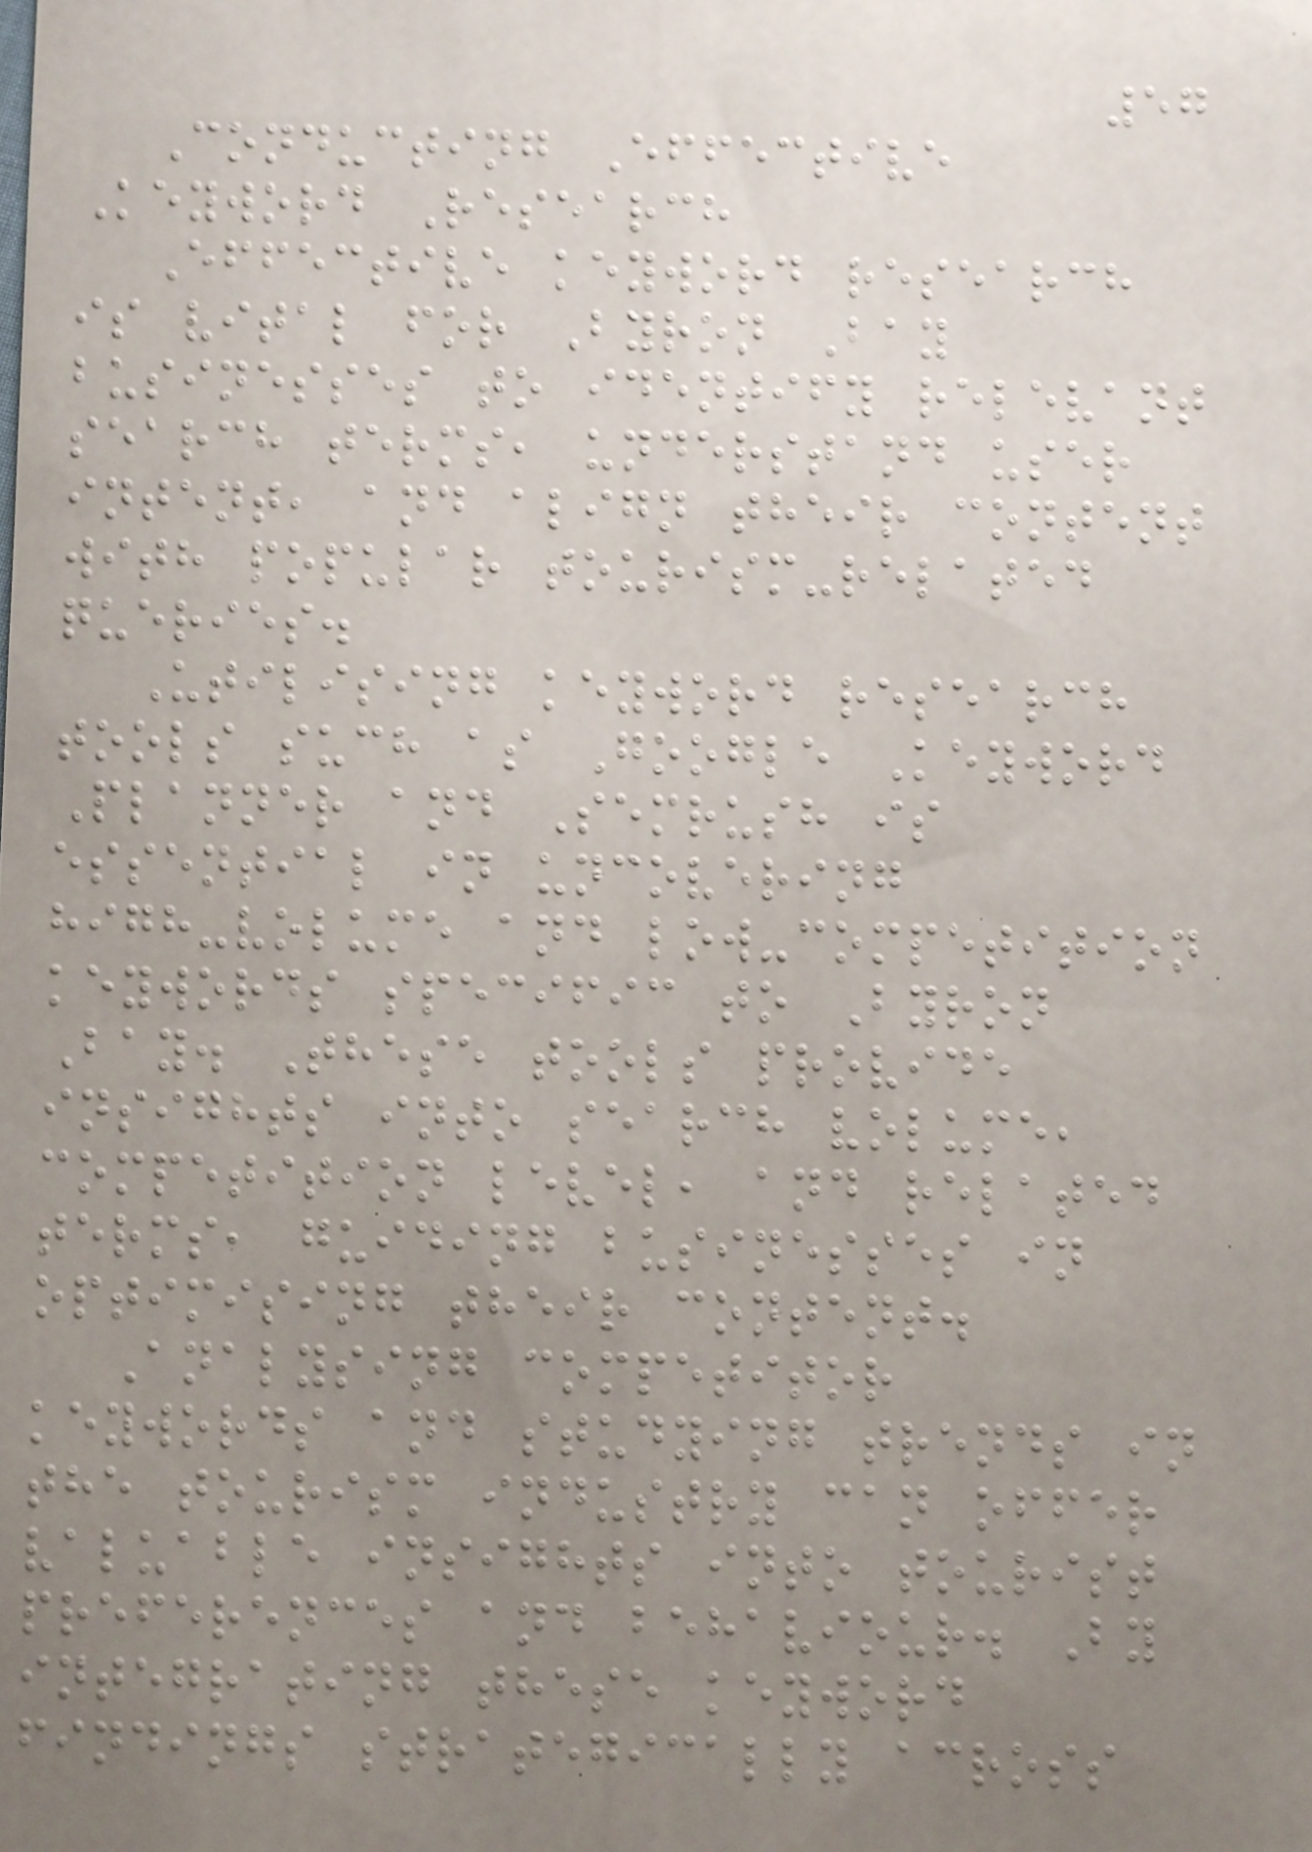57
Conducting Effective
Keyword Research
Effective keyword research
is vital for Byron Bay
businesses to identify relevant
search terms, understand user
intent, and align their content
with popular tourism-related
queries.
Utilising keyword research
tools such as Google Keyword
Planner and Semrush is
essential in uncovering
high-volume and low-competition
keywords specific to Byron
Bay. These tools provide
insights into search volume,
competition level, and related
terms, guiding businesses in
optimising their content.
Analysing competitor
keywords and studying trends in
the tourism industry can offer
valuable insights into tourist
preferences and behaviour. By
integrating these keyword
findings strategically across
